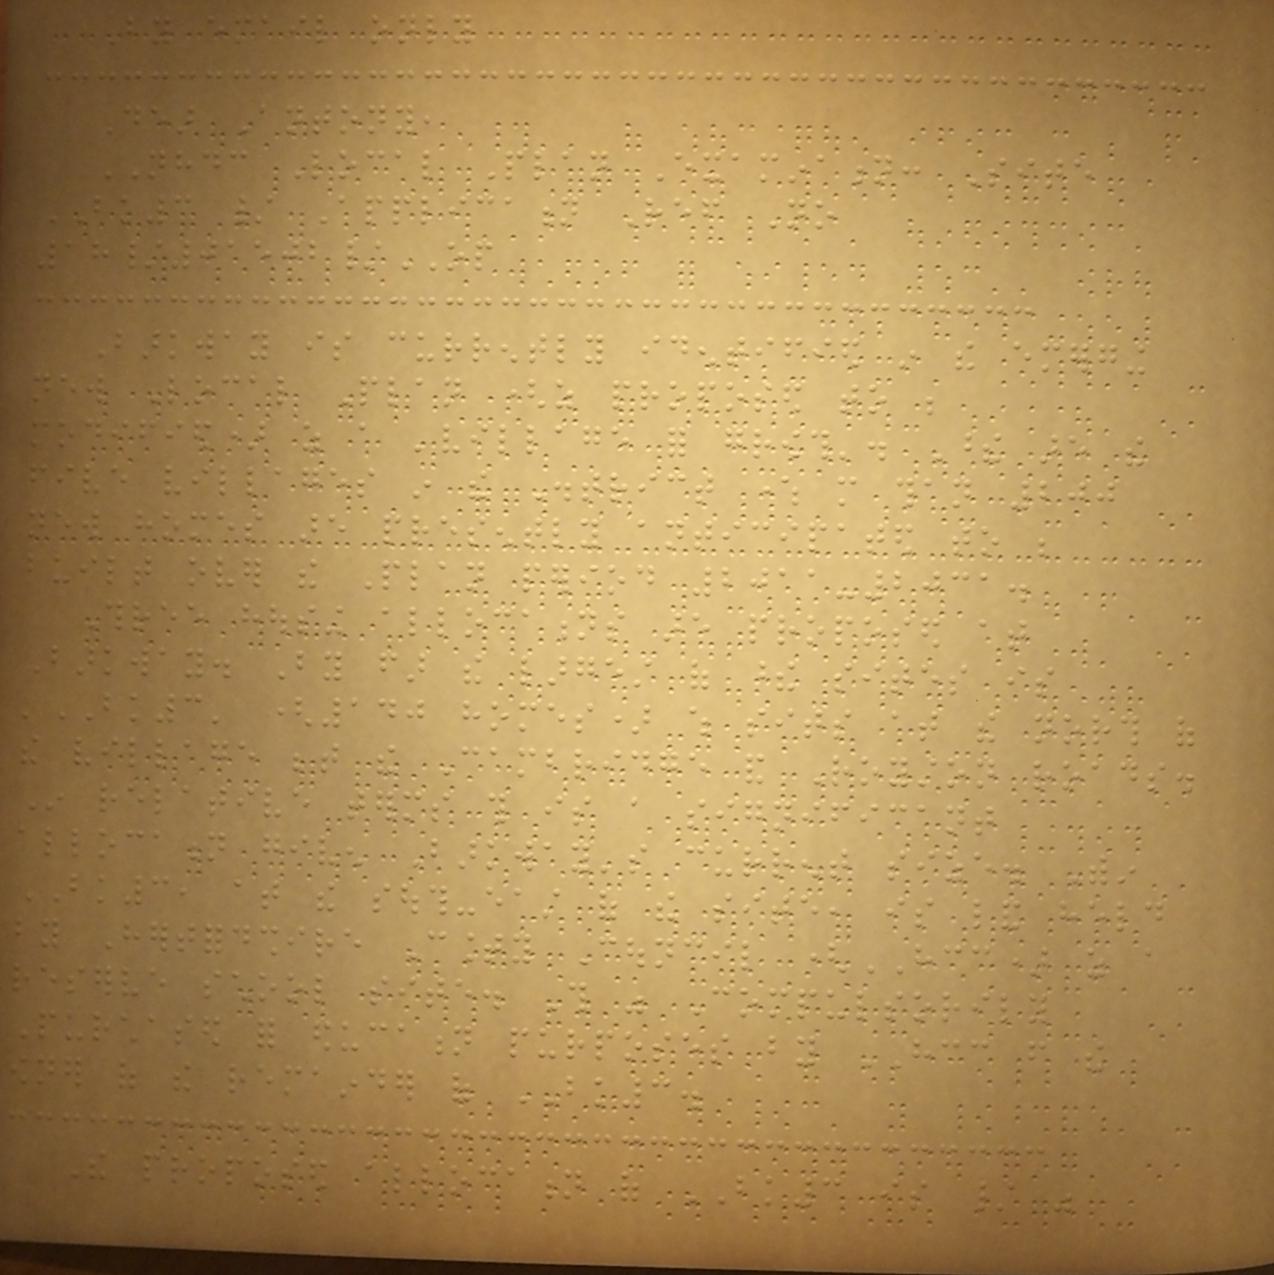By email only
Dear Antony,
NHDC Local Plan Examination: Site
BK3 / Application Ref No
18/01502/OP
Barkway is currently identified in the emerging
new Local Plan (as proposed to be
modified) as a 'village for growth'. These are the
five villages in the District where more than 200
new homes are presently anticipated to be
built over the Plan period 2011-2031.
Three housing allocations are proposed at
Barkway. By far the largest of these sites is
'BK3' (140 homes) which sits at the north of
the village between the Cambridge and Royston roads.
In relative terms this is a significant
allocation given Barkway's current size. Within
BK3, at the south-east of the site, is land held
by Hertfordshire County Council (HCC) as a
reserve school site. This was Compulsorily
Purchased for education purposes by HCC from the
owner of the remainder of BK3.
The proposed allocation of BK3 is / was
